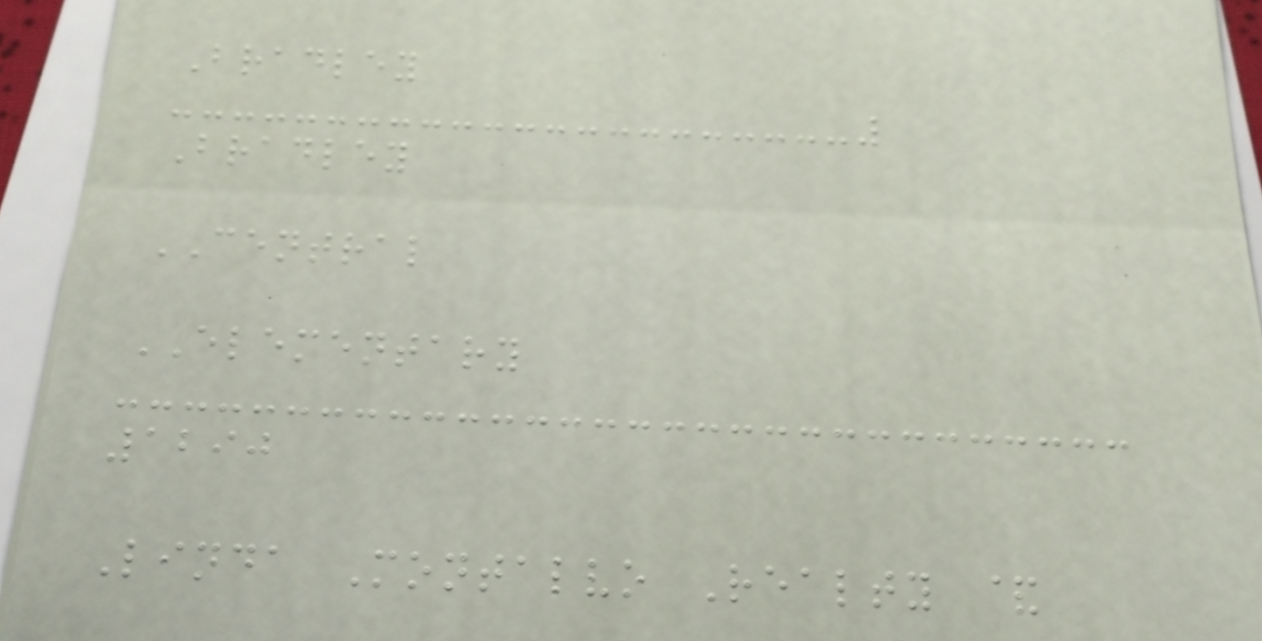Bradley
Bradley
CENTRAL
ELEMENTARY
1290
Linda Montalvo Realty &
